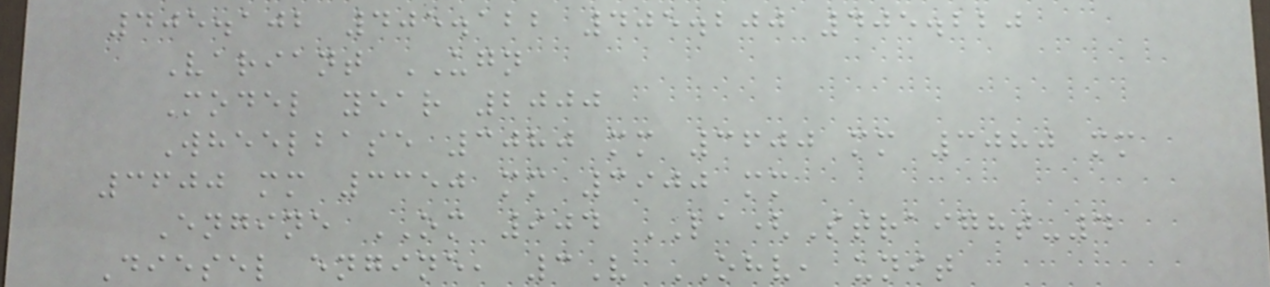405.102 405.122 405.200 405.220
Variant UGN
Model year 2000
Wheelbase 3080 mm 3600 mm 3080 mm
3600 mm 3350 mm 3900 mm
Engine OM 904 LA(Straight-4
Diesel engine, 3V OHV, unit
